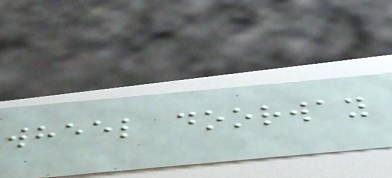wheel doorway
